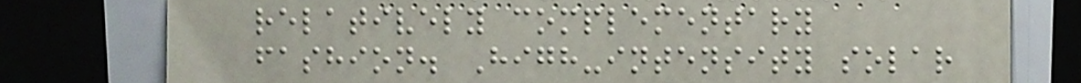relatively complementary
fashion. High-intensity solar
